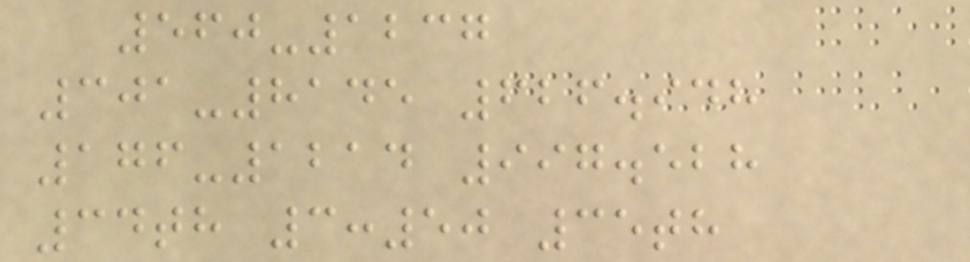560-1237
301-8145 626.948
176-1214 997.528
34th 3:50 35th
